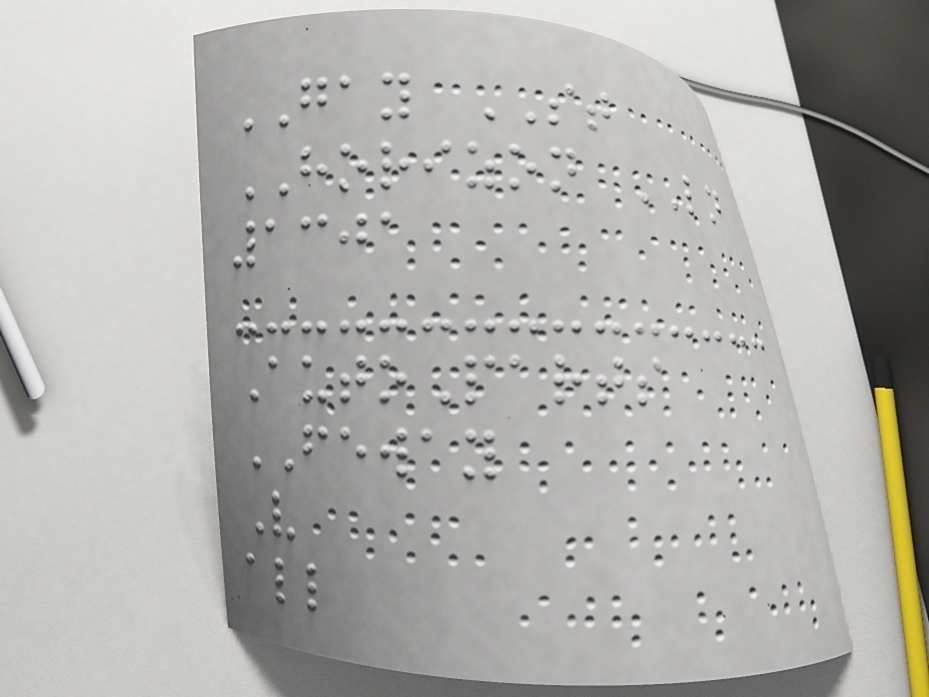GAY ST
HORIZON LN
1301
AutoParts
FEWAY
V
all
